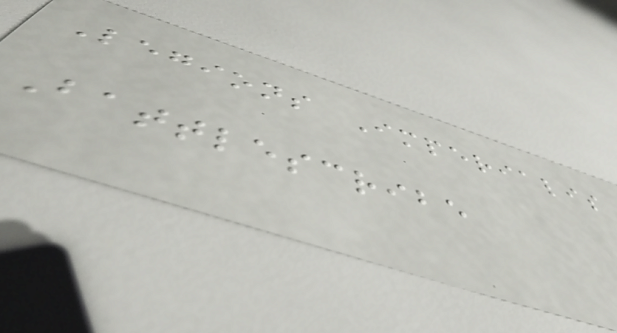Legions Imperialis
Battlescribe
